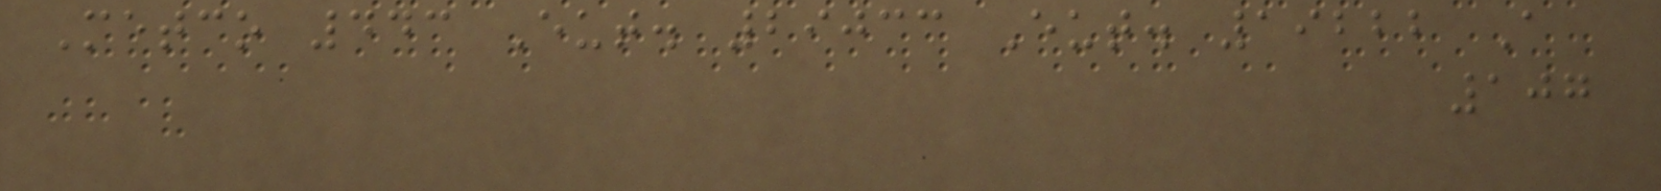Metco 443 Eut. 29033 Eut. 19222 A
107
